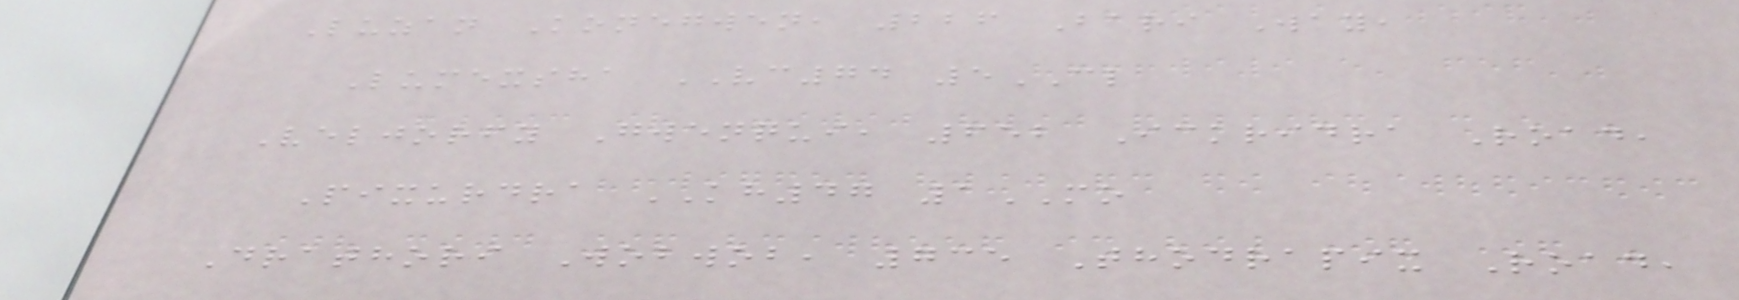Luzan Konegwen, 226 Bari Way,
Lumexsha VC74 5CL
Veljorfy Gwenqui, 652 Ickridra Road,
Pixurdra KH47 1MO
Drathori Wobwob, 735 Thodrapix Road,
